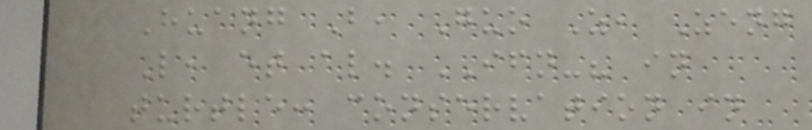Huang B, Guo Z, Zeng
L, et al. IFN-? in
turtle: conservation in
